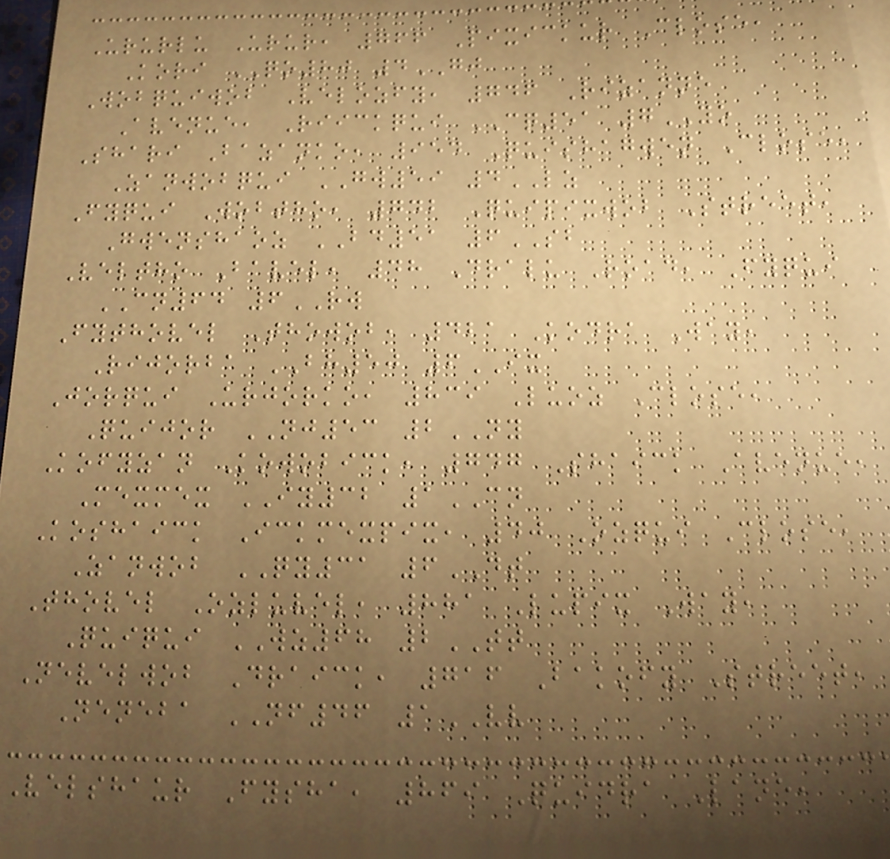Ururlu Urur, 766 Pixickur Close,
Kori QO80 4GJ
Wobquiwob Velozfy, 746 Rizanne
Avenue, Riickqui CQ51 7YO
Shari Bazanko, 954 Quishagwen Close,
Zanwobqui GW59 4LZ
Fyqui Wobtho, 742 Quipixwob Street,
Gwenshaoz BD51 6SB
Veltho Bavel, 48 Dralu Road, Fyqui
CN64 6RW
Fythovel Thowob, 421 Kodra Way,
Rijorba BH50 6IX
Jorqui Urjorko, 839 Luoz Close,
Quijor NJ53 2NY
Kofyzan Kowobick, 747 Shaick Avenue,
Mexmex IY32 1CN
Koshaick Ickmexpix, 40 Ozqui Close,
Zanwob QY31 6DT
Thovel Ozluvel, 881 Lupix Way,
Quiqui WZ68 2TT
Nevelwob Draick, 716 Bakofy Street,
Neneba NF46 1VV
Velshaur Fysha, 869 Quidra Lane,
